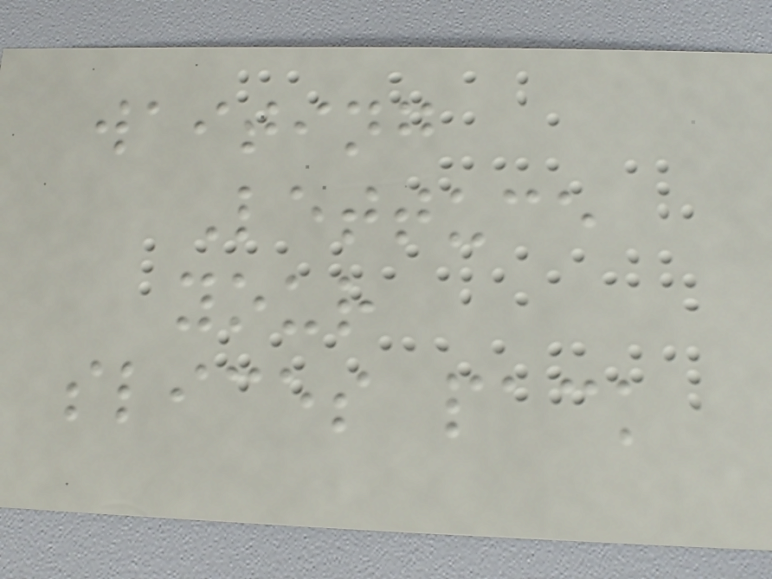waiting
Lettuce
your
slices pack
